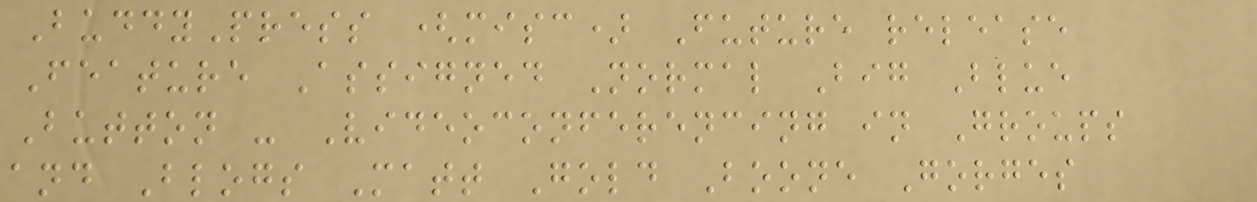BuddyPress (misc) Future release
Feature Assigned Normal Big Blue
Button - Videoconferencing in Groups
and Blogs Matt Gold Boone Gorges
